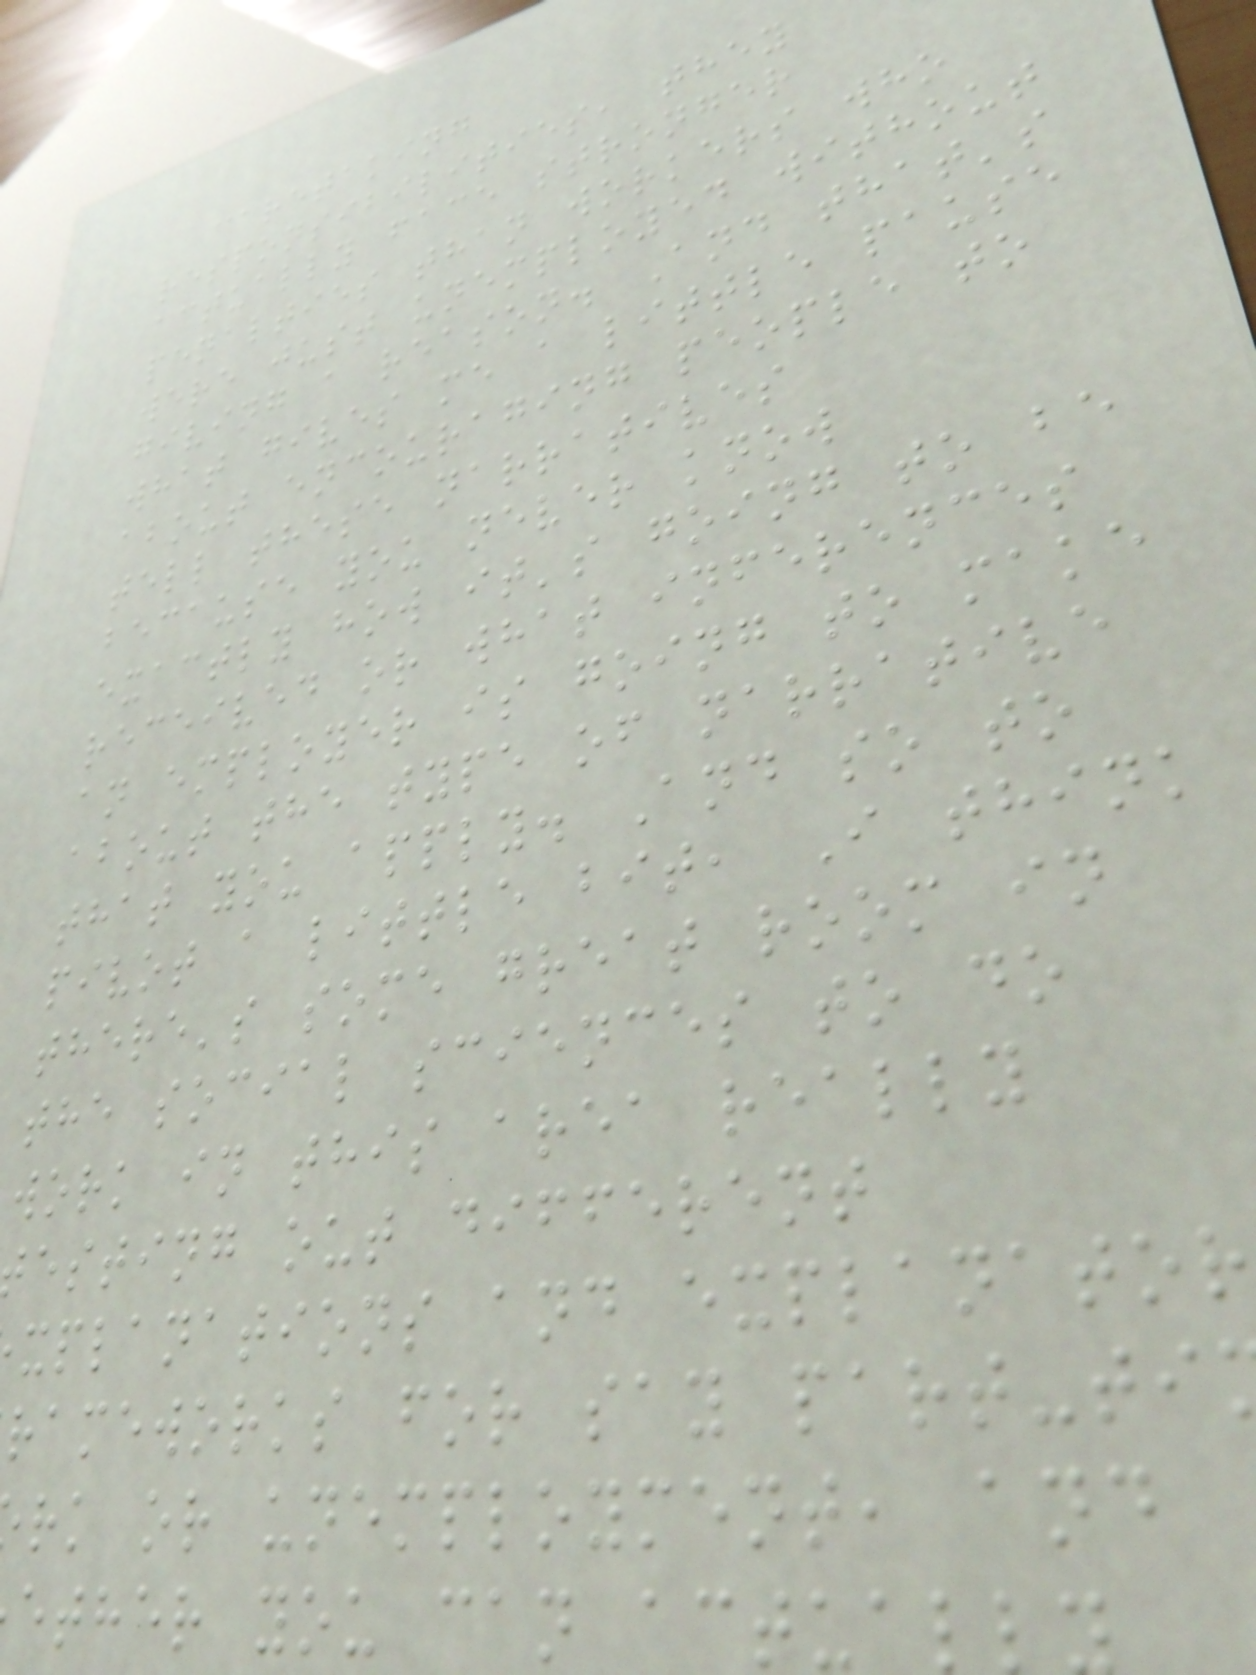caretaking
responsibilities, they
actually face stronger
penalties than workers who
were just unemployed without
giving a reason. And that's
what gives me a little pause
about encouraging people to
tell these narratives
because you never know
exactly how it's going to be
received or what inferences
an employer is going to make
about the type of narrative
that you apply. And so to
pivot a little bit, I think
there's some great room in
the social sciences to do
work in this area really
esting out different
xplanations and explanator
rameworks for say part-ti
rk or unemployment, and
ether you can actual
